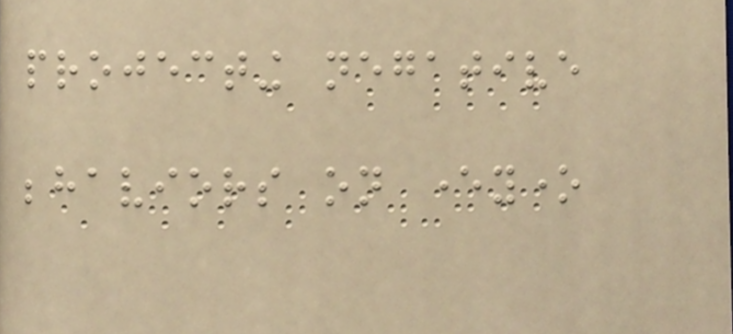projecting negative
behaviors on everyone
